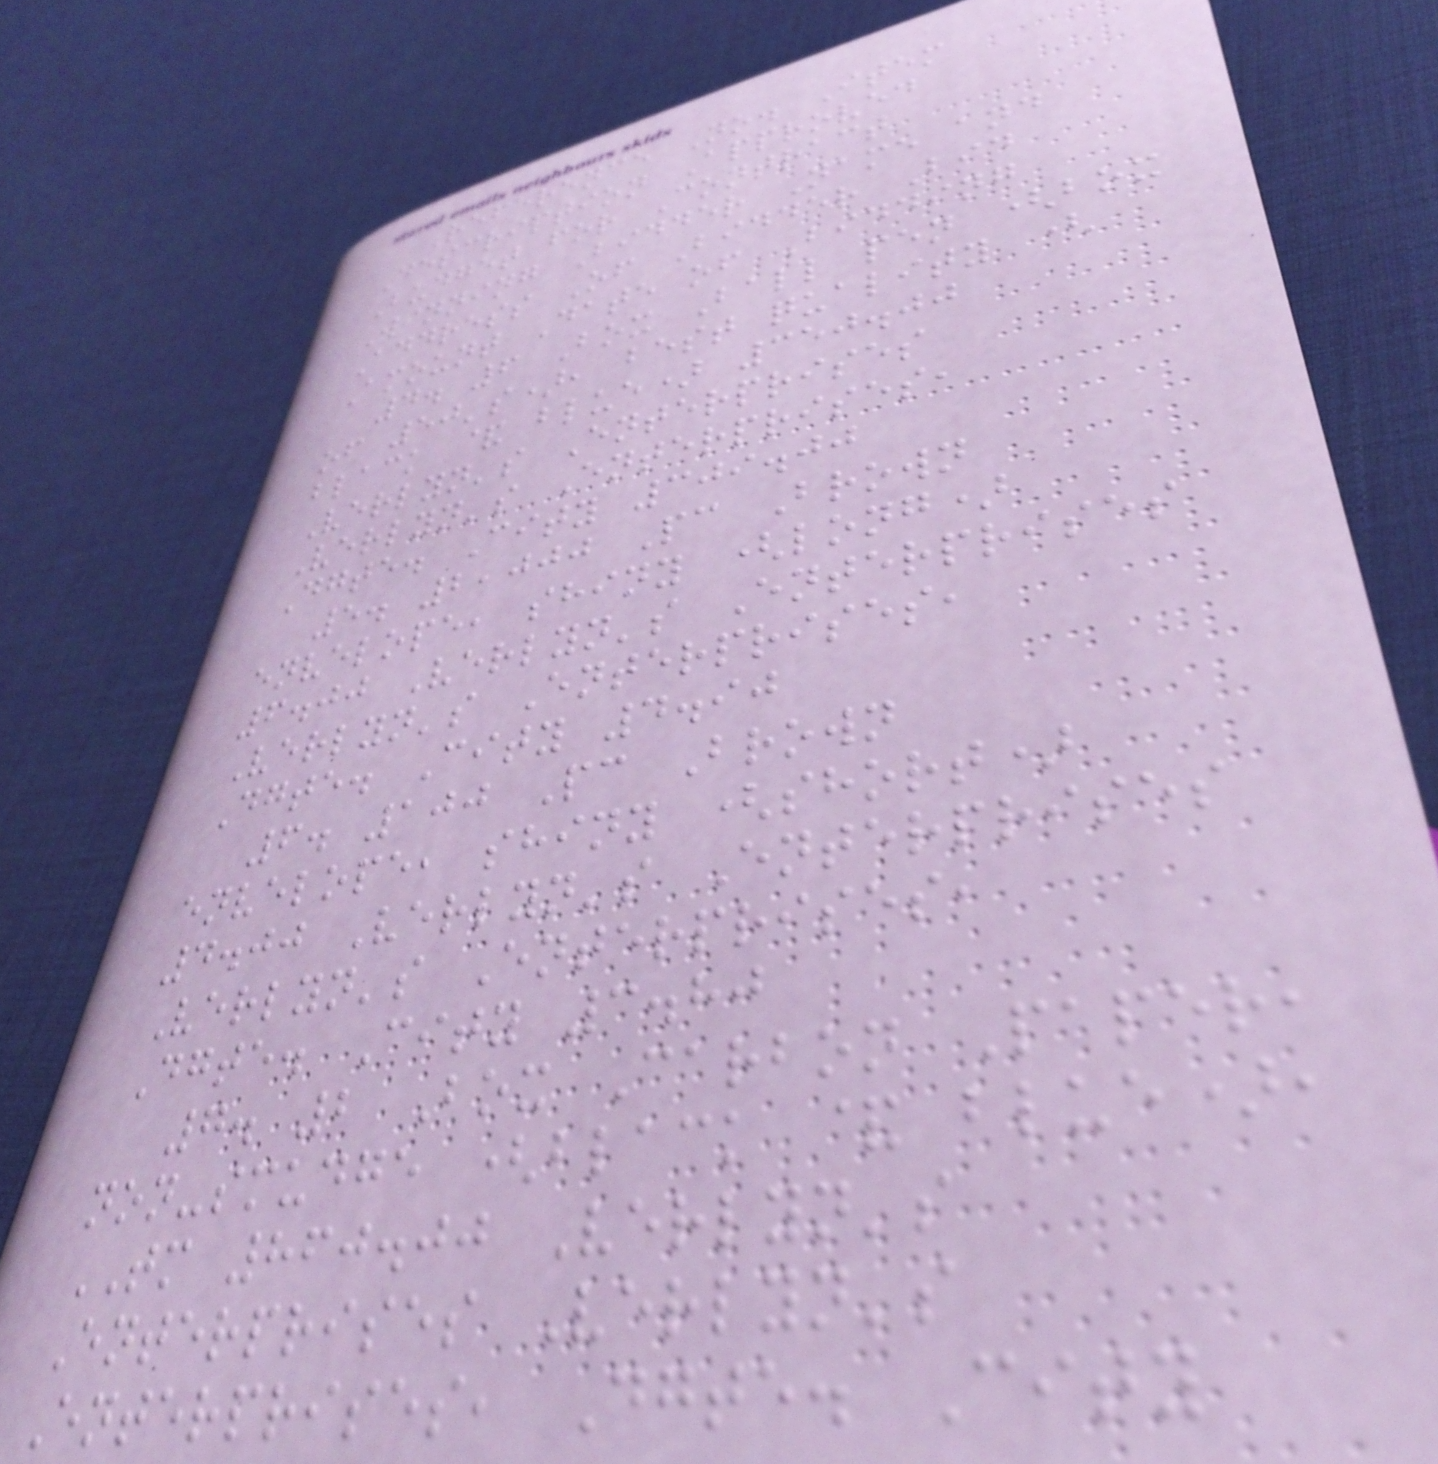Reference No. Item
Description Approved
Budget for Contract
Winning Bidder Name and
Address Of Bidder Bid
Amount Date of Bidding
4. 6 Box Ball pen (box
of 50's), best quality (
black & blue) 350.00
Verlyn's Enterprises
Verlyn's Enterprises,
Dgte. City 309.00
5. 2,000 Pc Brown
envelope, shiny (long)
6.00 Verlyn's Enterprises
Verlyn's Enterprises,
Dgte. City 4.90
6. 100 Pc Brown
envelope, shiny (short)
4.00 Verlyn's Enterprises
Verlyn's Enterprises,
Dgte. City 3.80
7. 2 Box Carbon Paper,
non-smudge (black & blue),
TM 860.00 Verlyn's
Enterprises Verlyn's
Enterprises, Dgte. City
